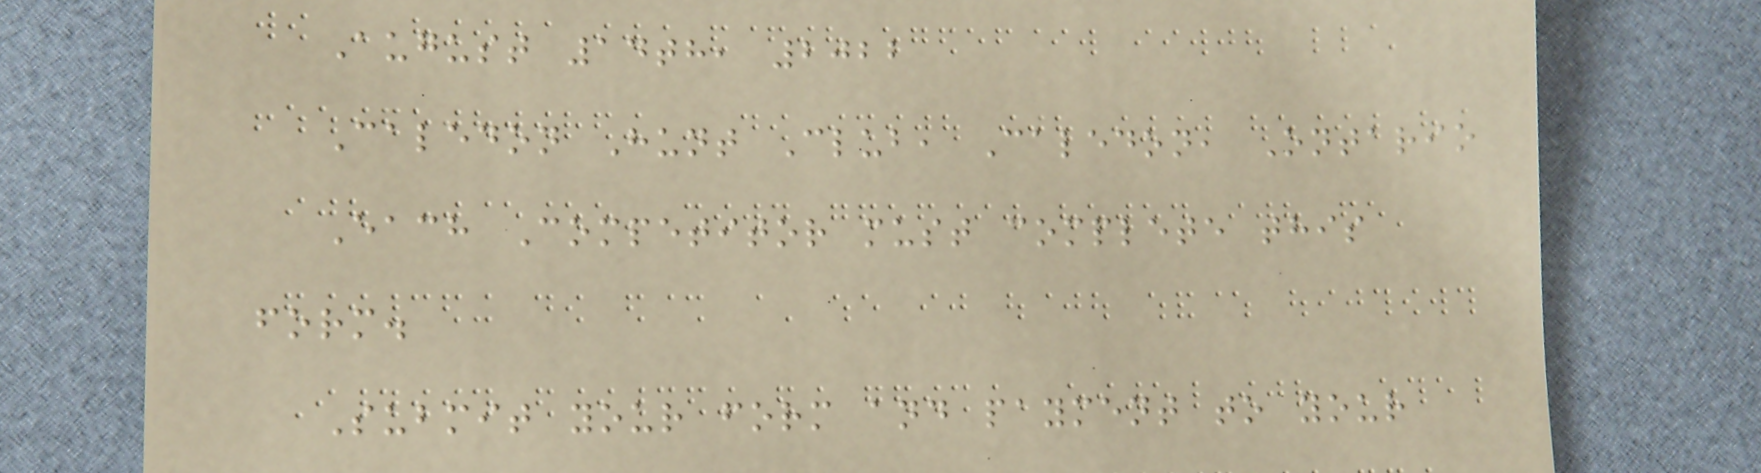August 14th, 2022
Caledon Hunt Club, Caledon, Ontario
Each Competitor must complete this
form.
Submit your form and payment to your
